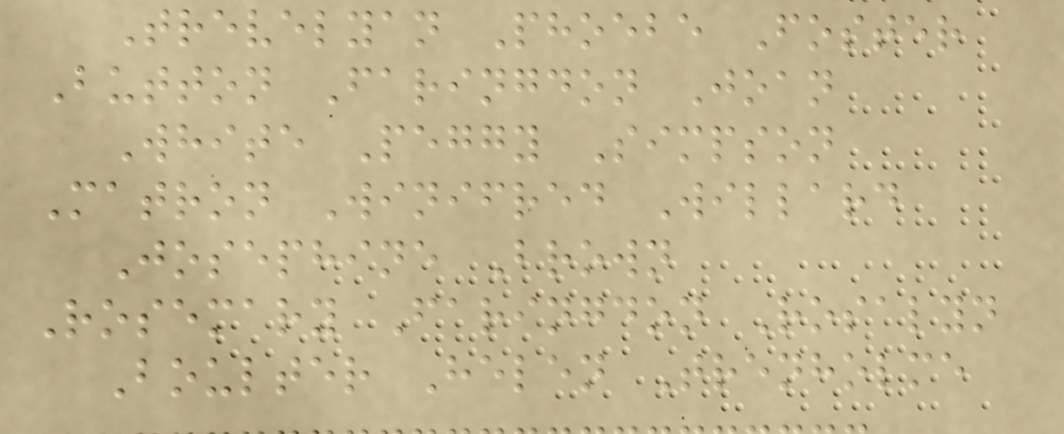Trevelyan Phoebe Foster
Button Faringdon Joan
White Peggy Simpson
Matron Winifred Willard
Josephine Brown
Rosemary Faringdon Rosalyn
Boulter Helen Trenholme
